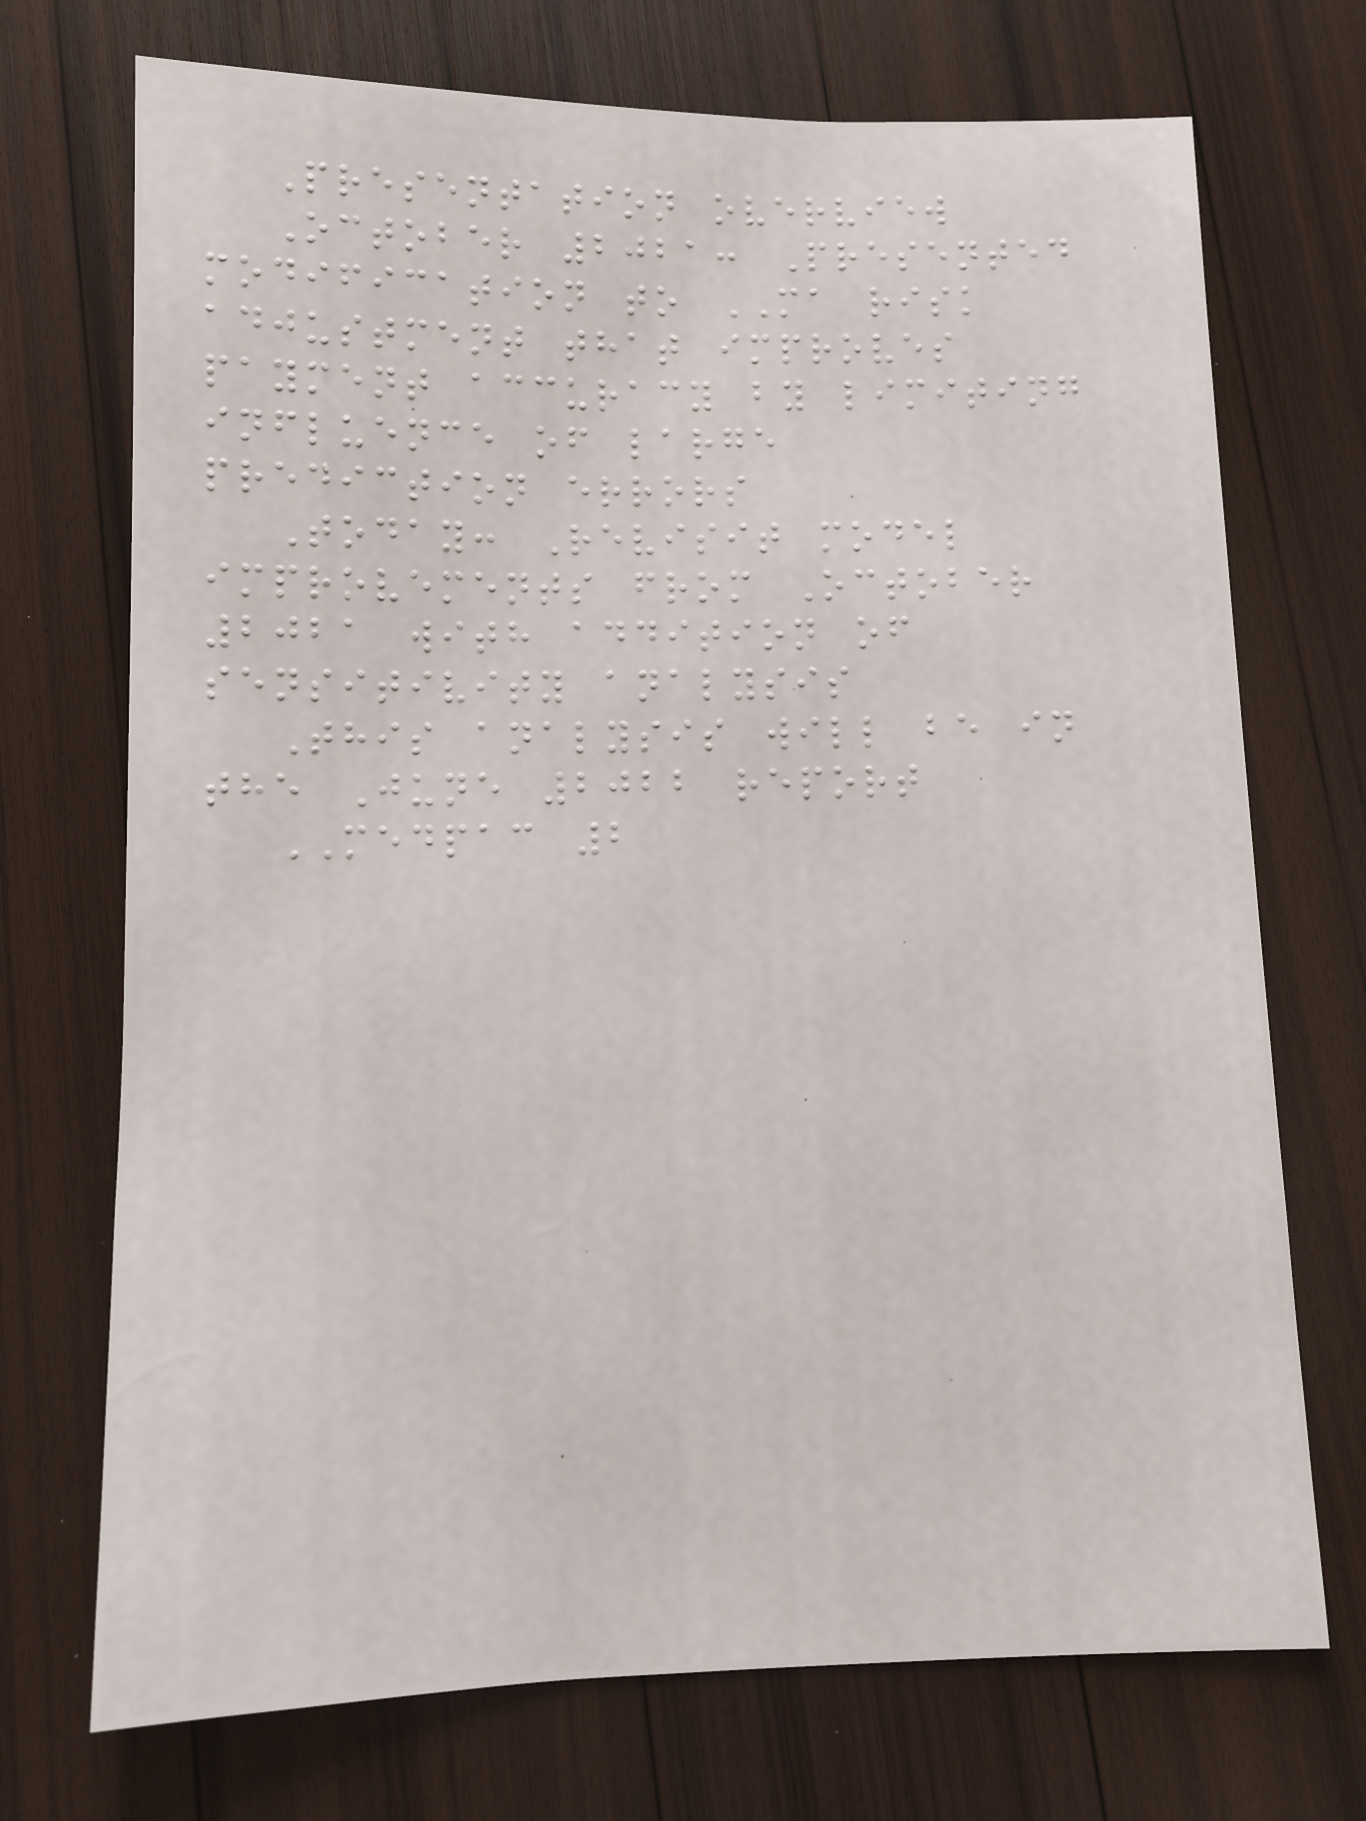Presentation overview
October 2021: Presented
modification to MA risk
adjustment that improves
payment accuracy by limiting
influence of large
prediction errors
Today: Revisit model
improvements from October
2021 with addition of
sensitivity analysis
This analysis will be in
the June 2022 report
MEDPAC 2
